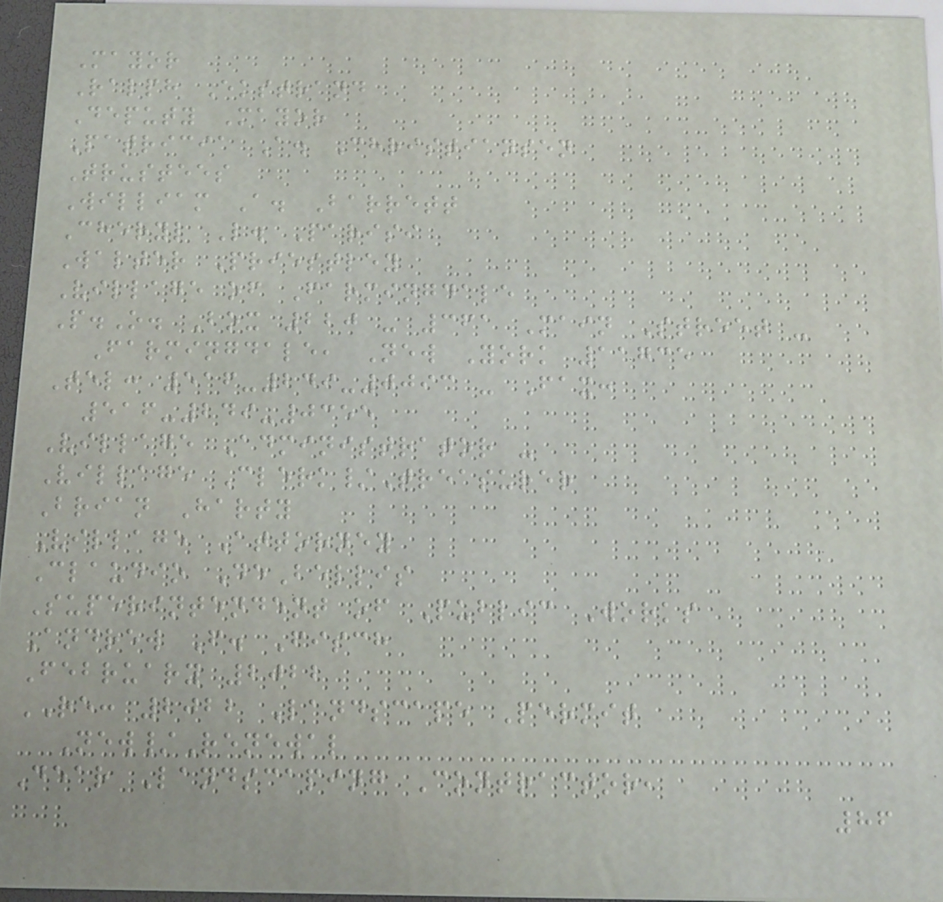Mayor
Ralph Ekstrand
Deputy Mayor
Patricia A. Christiansen
Trustees
William A. Barrett
Cheryl L. Parisi
Walter Priestley
Village of Farmingdale
P.O. Box 220 - 361 Main Street -
Farmingdale, New York 11735
Tel: 516-249-0093 - Fax:
516-249-0355
Village Administrator -
Village Clerk/Treasurer
Brian Harty
Village Attorney
Claudio DeBellis
Superintendent of Public Works
Andrew F. Fisch
February 2022
RE: 2022 Landscape Permit
New/Renewal
Dear Landscaping Contractor,
86
